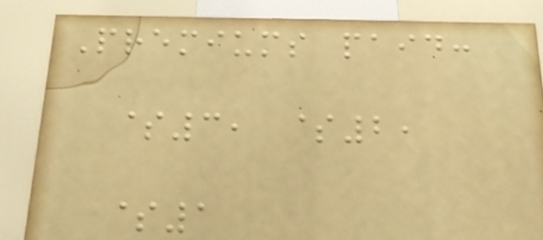Premiums paid:
$3, $2,
$1
